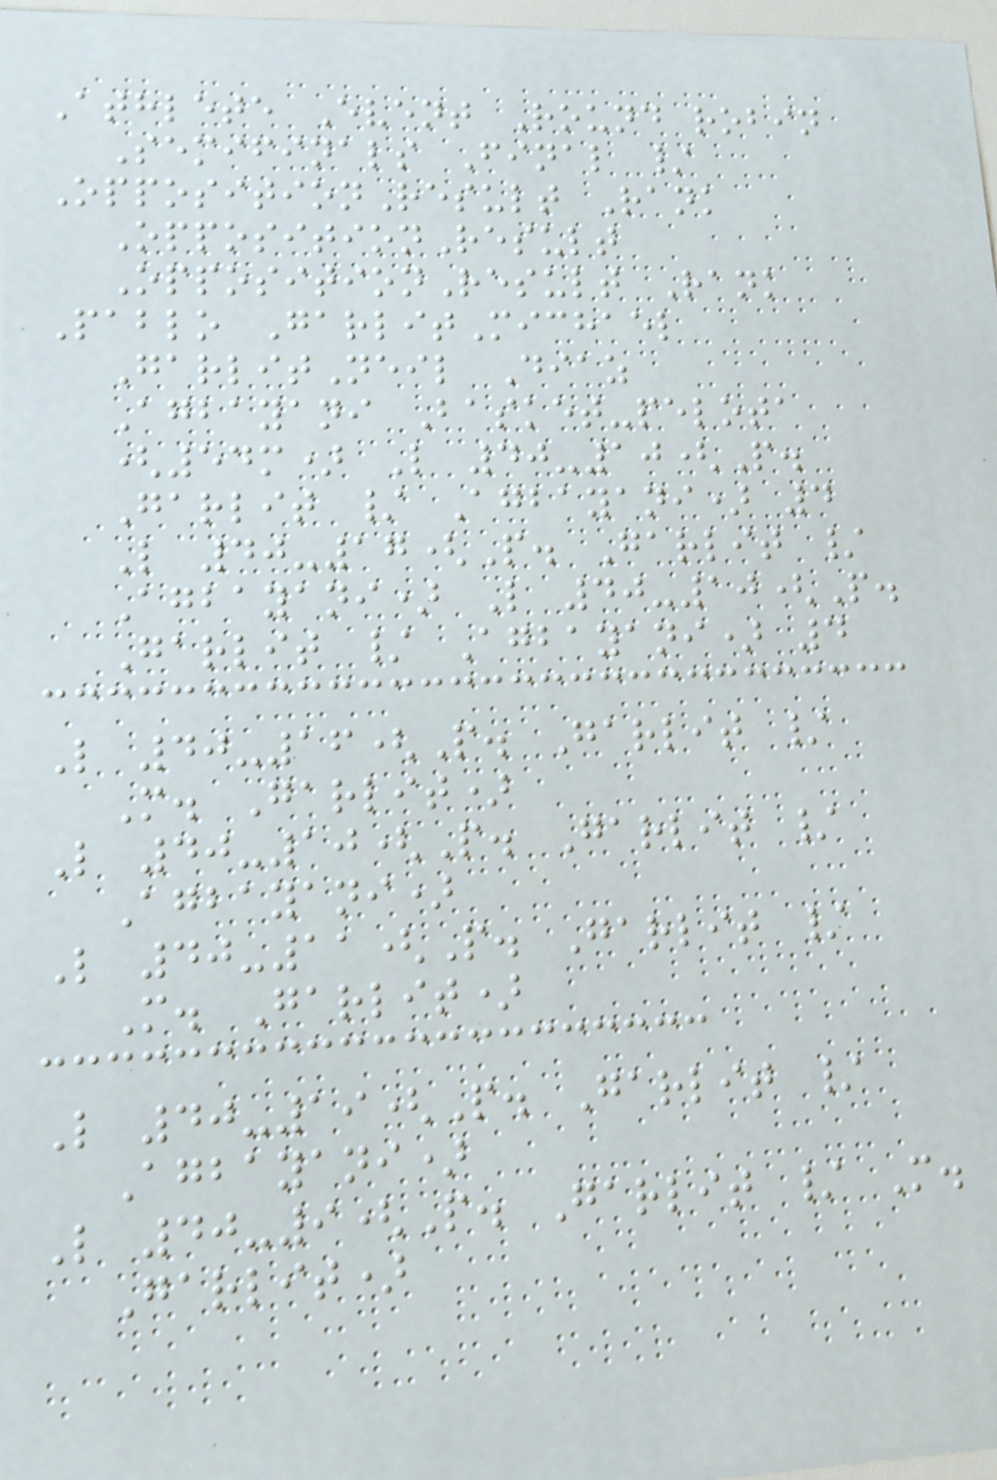Athlete Event Round robin
Semifinals Final /
OppositionResult Rank
OppositionResult
OppositionResult Rank
Pablo GarlitMichael
GarlitNeil Diaz
Agbayani Basket-pelota
(54m) L 40-10(P.
Garlit / Agbayani) 4
L 40-17(P. Garlit /
Agbayani) L 40-10(P.
Garlit / Agbayani) 4
L 40-16(P. Garlit /
M. Garlit)
L 40-10(P. Garlit /
Agbayani)
L 40-11(P. Garlit /
M. Garlit)
L 40-19(P. Garlit /
Agbayani)
L 40-9(P. Garlit / M.
Garlit)
